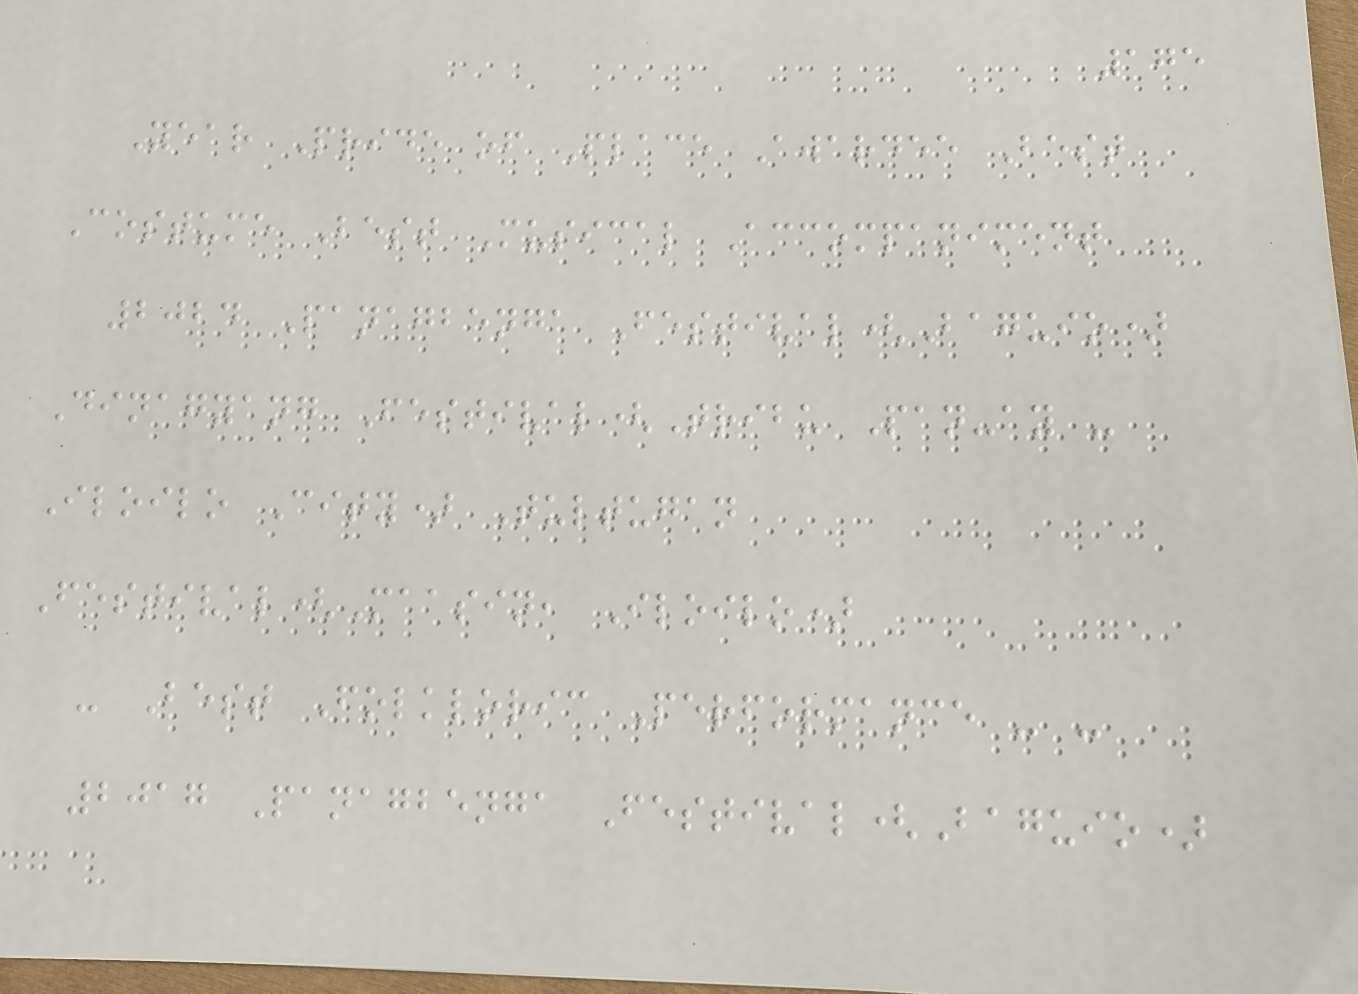175
Year Pride of Place Awardee Best
Costume Best Musical Accompaniment
2024 Panagbenga Festival(Baguio)
Dinagyang Festival(Tribu Pan-ay -
Iloilo City) Tultugan
Festival(Maasin, Iloilo)
- Best Folkloric Performance - -
2017 Panagbenga Festival(Baguio)
